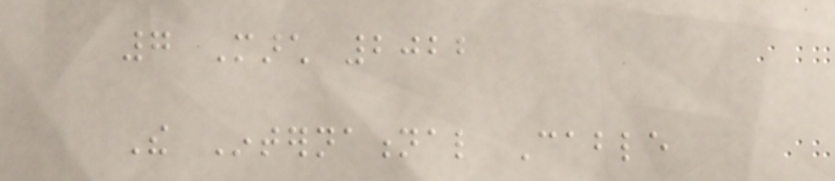7 March 2022
The International Cable
